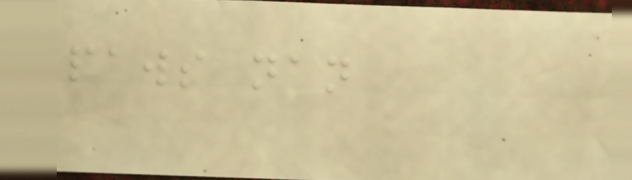paws nan
